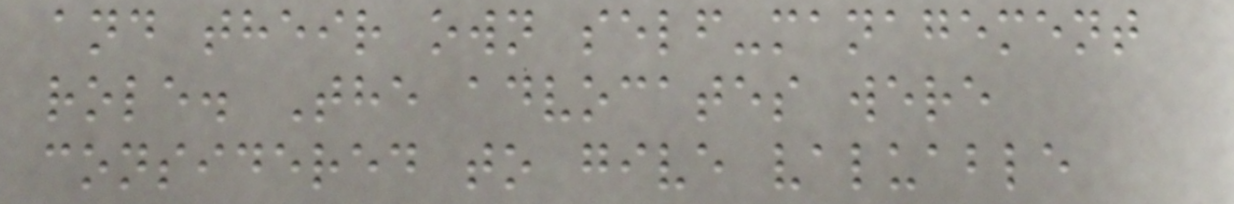and their own self-management
role. The advocates were
considered to give valuable
